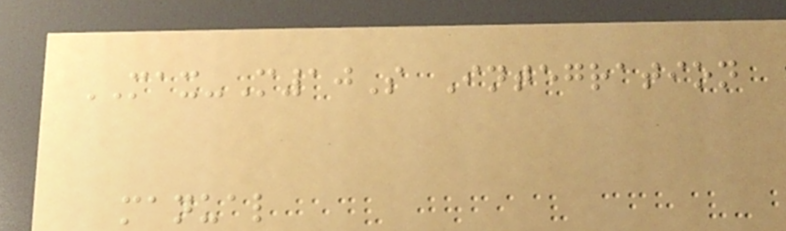MAX-M10S Integration
manual
